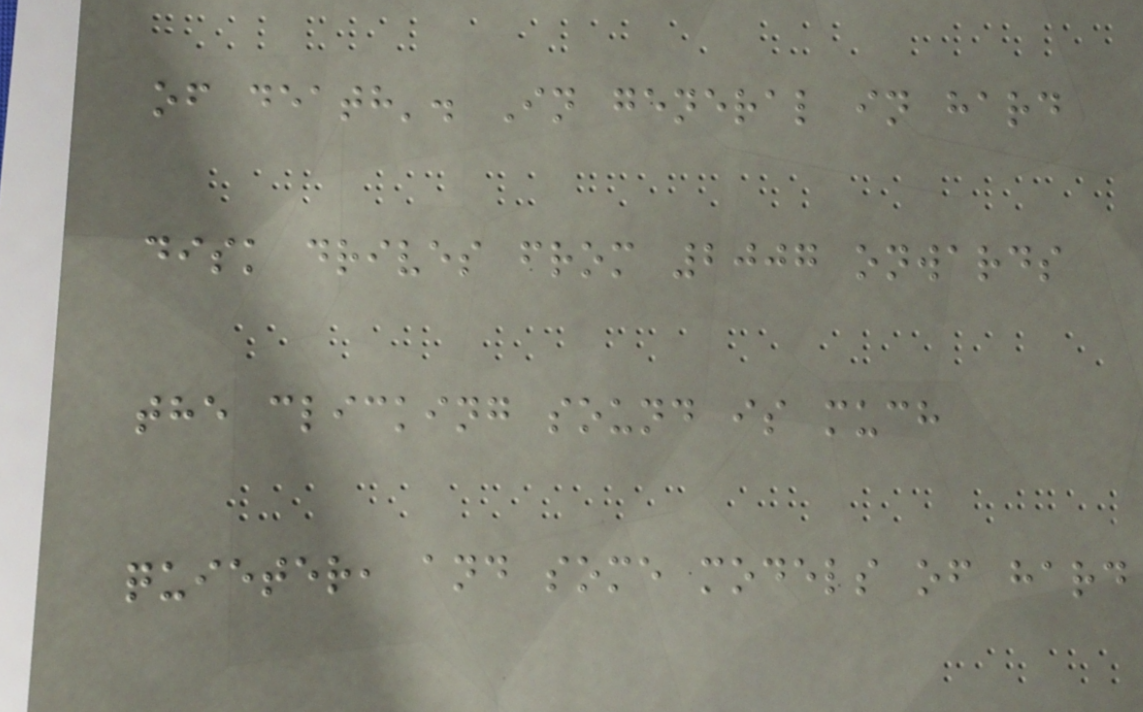of death'. In general in hard
disk drives from 2007 onwards
the clicking sound is much
quieter, and some models of hard
